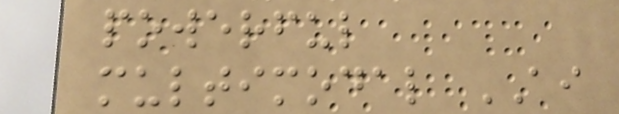powerful
multimodal AI
